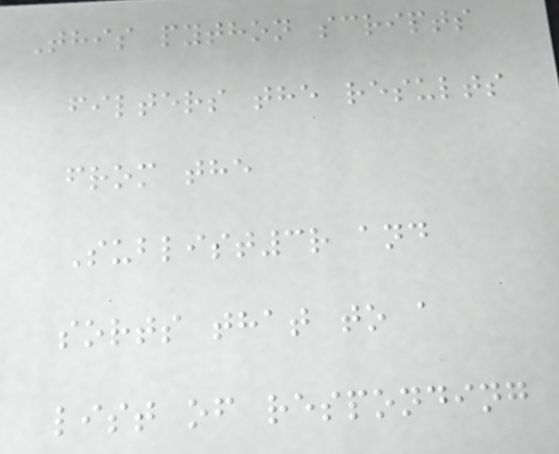This python scripts
filters the results
from the
Sublist3r and
sorts that to a
list of responding
